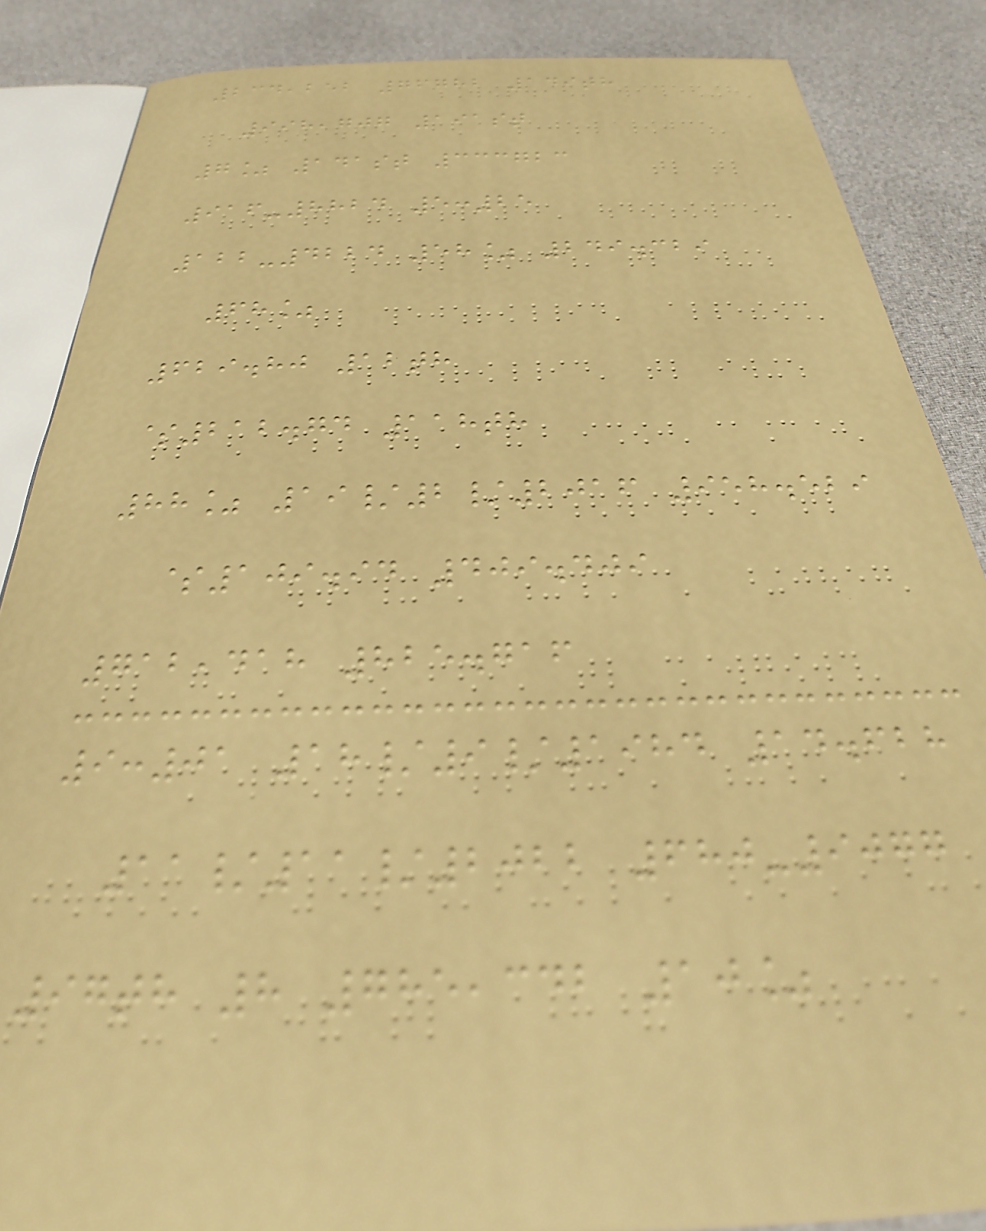234,252 76782 149th
998,707 191st
7% 141st 333723
916-8824 5:25
122-4224 58% 249.329
68%
629.80 12th
$212.74 118th
88% 19/2/2016 958.529
$109.94 409.409
712,418 825.716
9:01 18/9/1984 14.628
11/11/2022 680-9077
97th 8 785,342 10%
